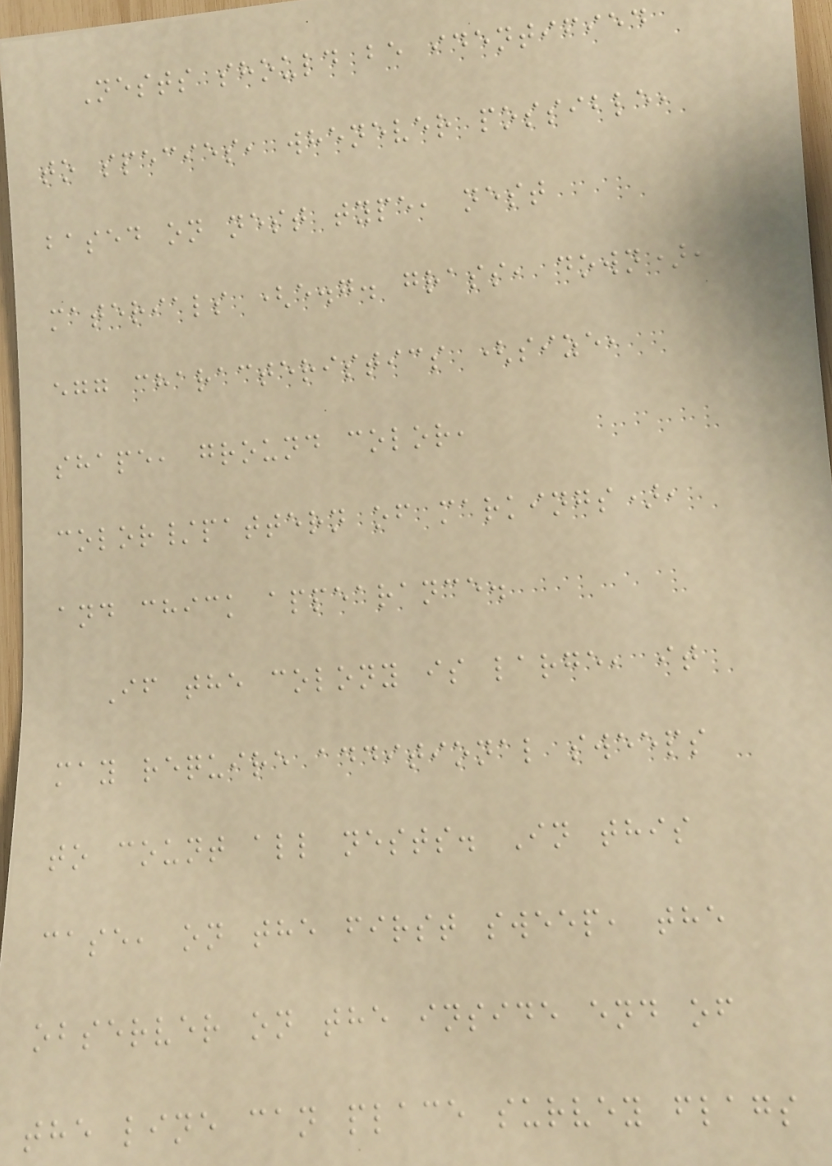Nests should be identified
to species, whenever possible,
based on nest type, nest
materials (e.g. grass, down),
egg characteristics (size,
shape, ground color,
color/pattern of markings),
and chick appearance.
If the colony is large, it
may require additional sweeps
to count all nests. In this
case, on the first sweep, the
observer on the inside end of
the line can place survey flags
